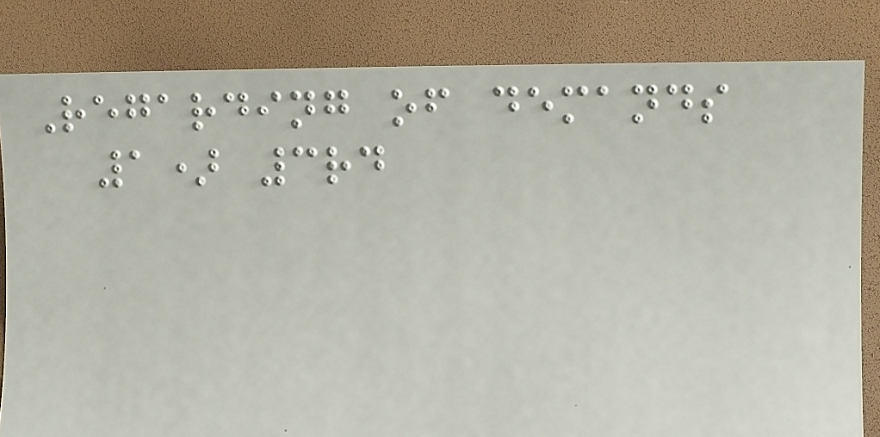Regarding of demands
1) 3rd
